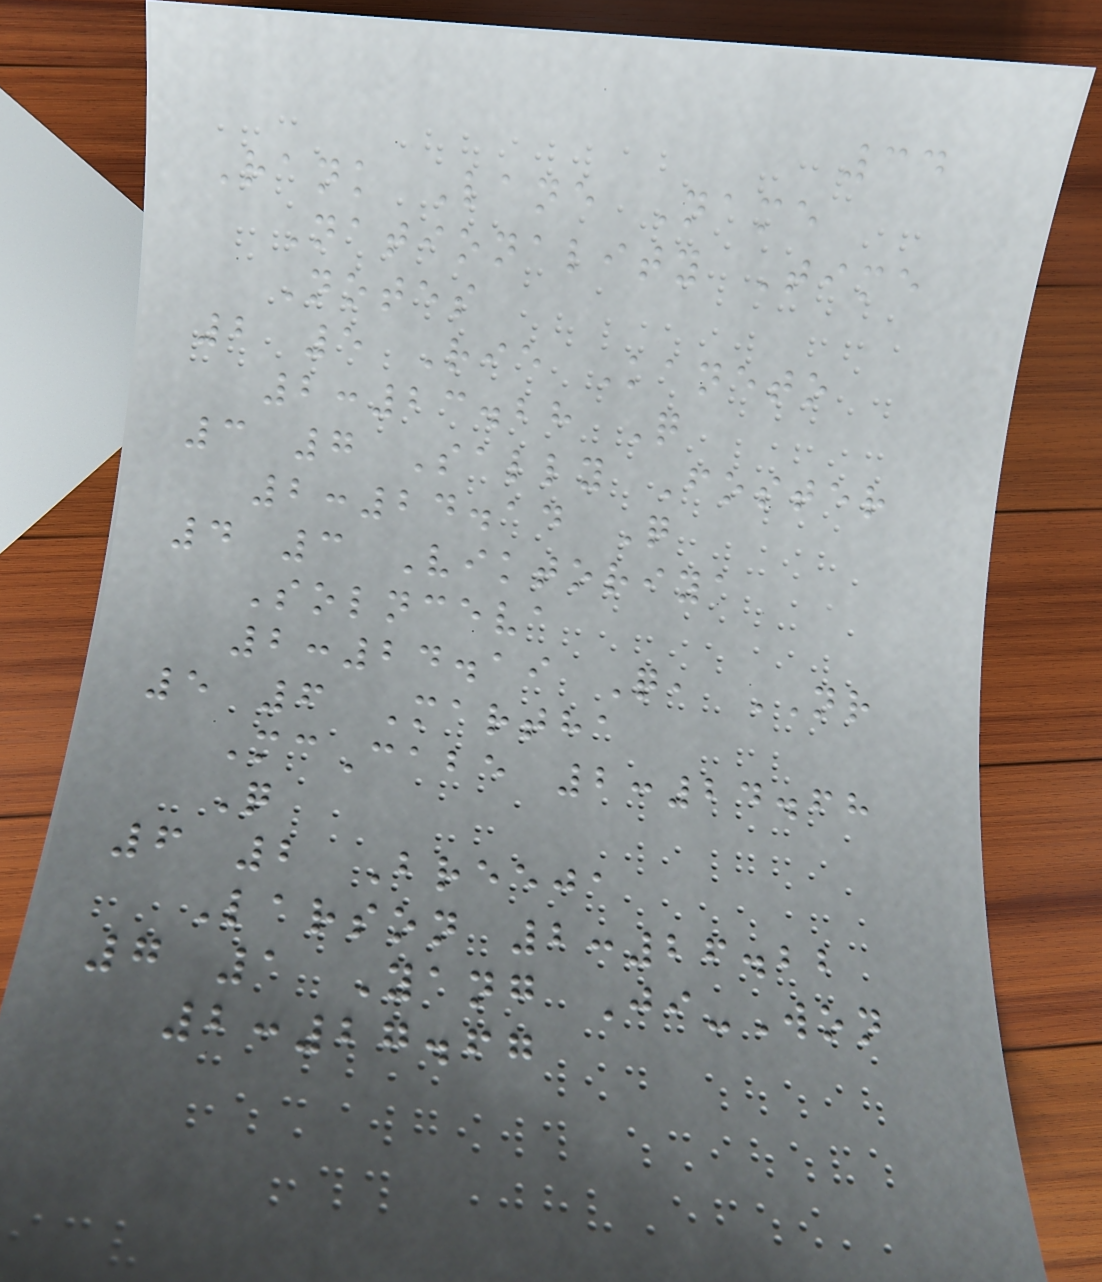34
Rank Lane Name
Nationality Time
Notes
2 5 Rie Kaneto
2:23.28 Q
3 7 Sally Foster
2:24.14 Q
4 3 Viktoriya
Solnceva
2:24.19 Q, NR
5 6 Martha
McCabe 2:24.68
Q
6 2 Breeja
Larson 2:26.22
7 1 Yang Ji-Won
2:27.67
